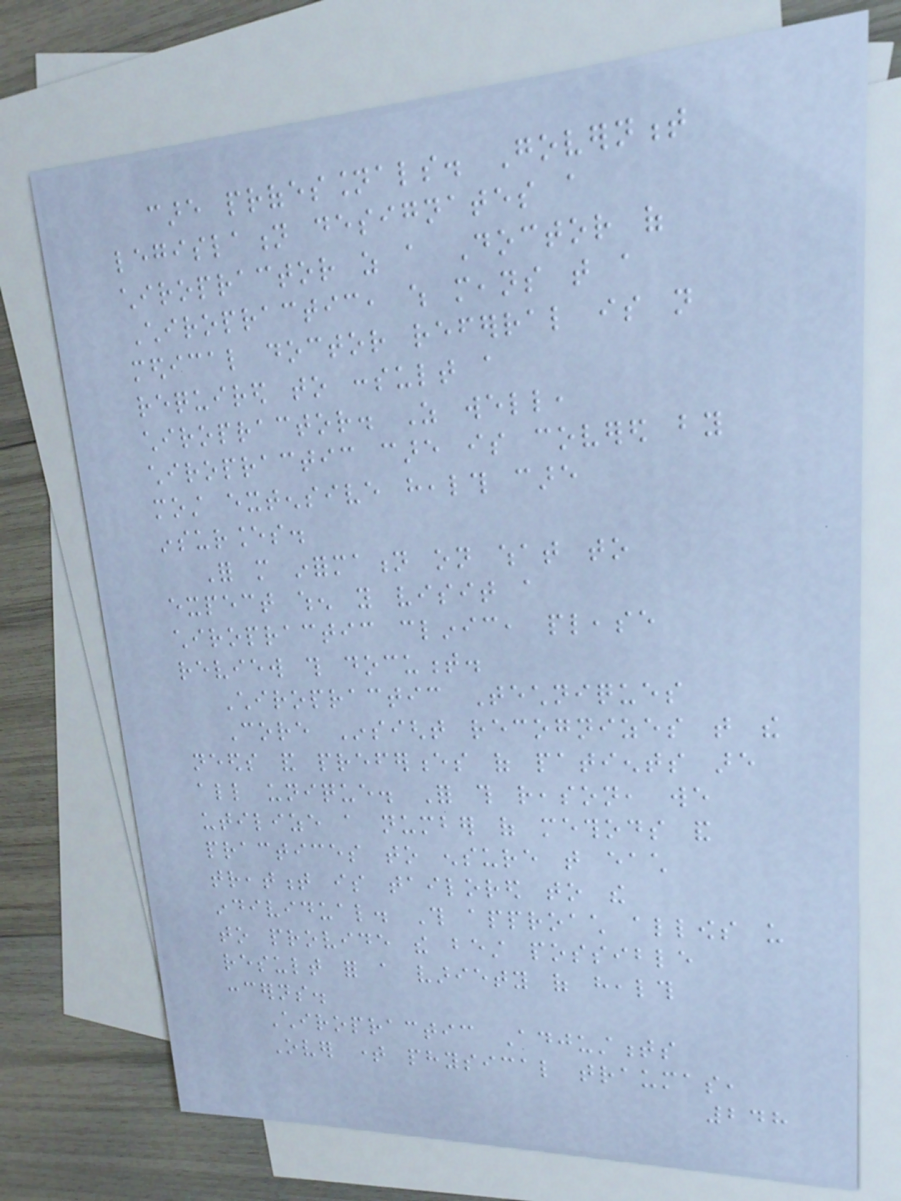care professionals. Government
legislation designates a
chiropractor as a Doctor of
Chiropractic, which means that a
medical doctor referral is not
required to consult a
chiropractor. As well,
chiropractic care is covered by
most extensive health care
insurances.
For more information on what to
expect when you visit a
chiropractic clinic, please
review this document.
Chiropractic Techniques
Core Insight recognizes that the
needs and preferences of patients are
all unique. For this reason, we
utilize a number of methods and
practices to ensure that each
treatment is tailored to the
individual. This approach allows us
to provide the best possible
result for a variety of health
concerns.
Chiropractic Adjustments
Over time physical traumas,
248
